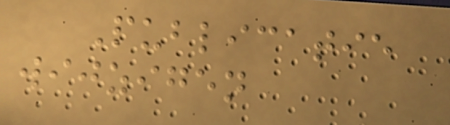Publicatie
wijzigen
